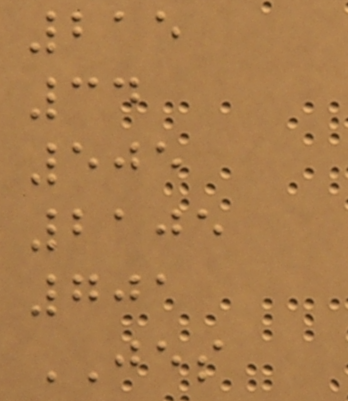215
34
505
2105
701
JES
